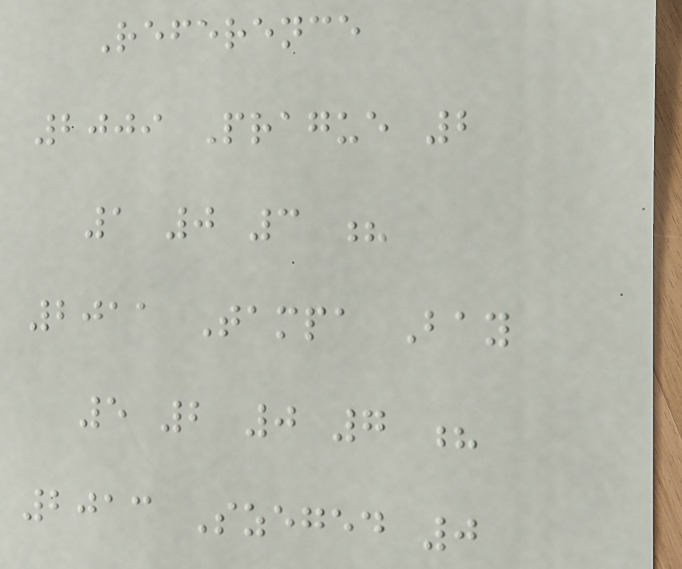Reference
2009 Prague 2
1 0 3 ?
2011 Tampa Bay
5 2 0 7 ?
2013 Szeged 0
